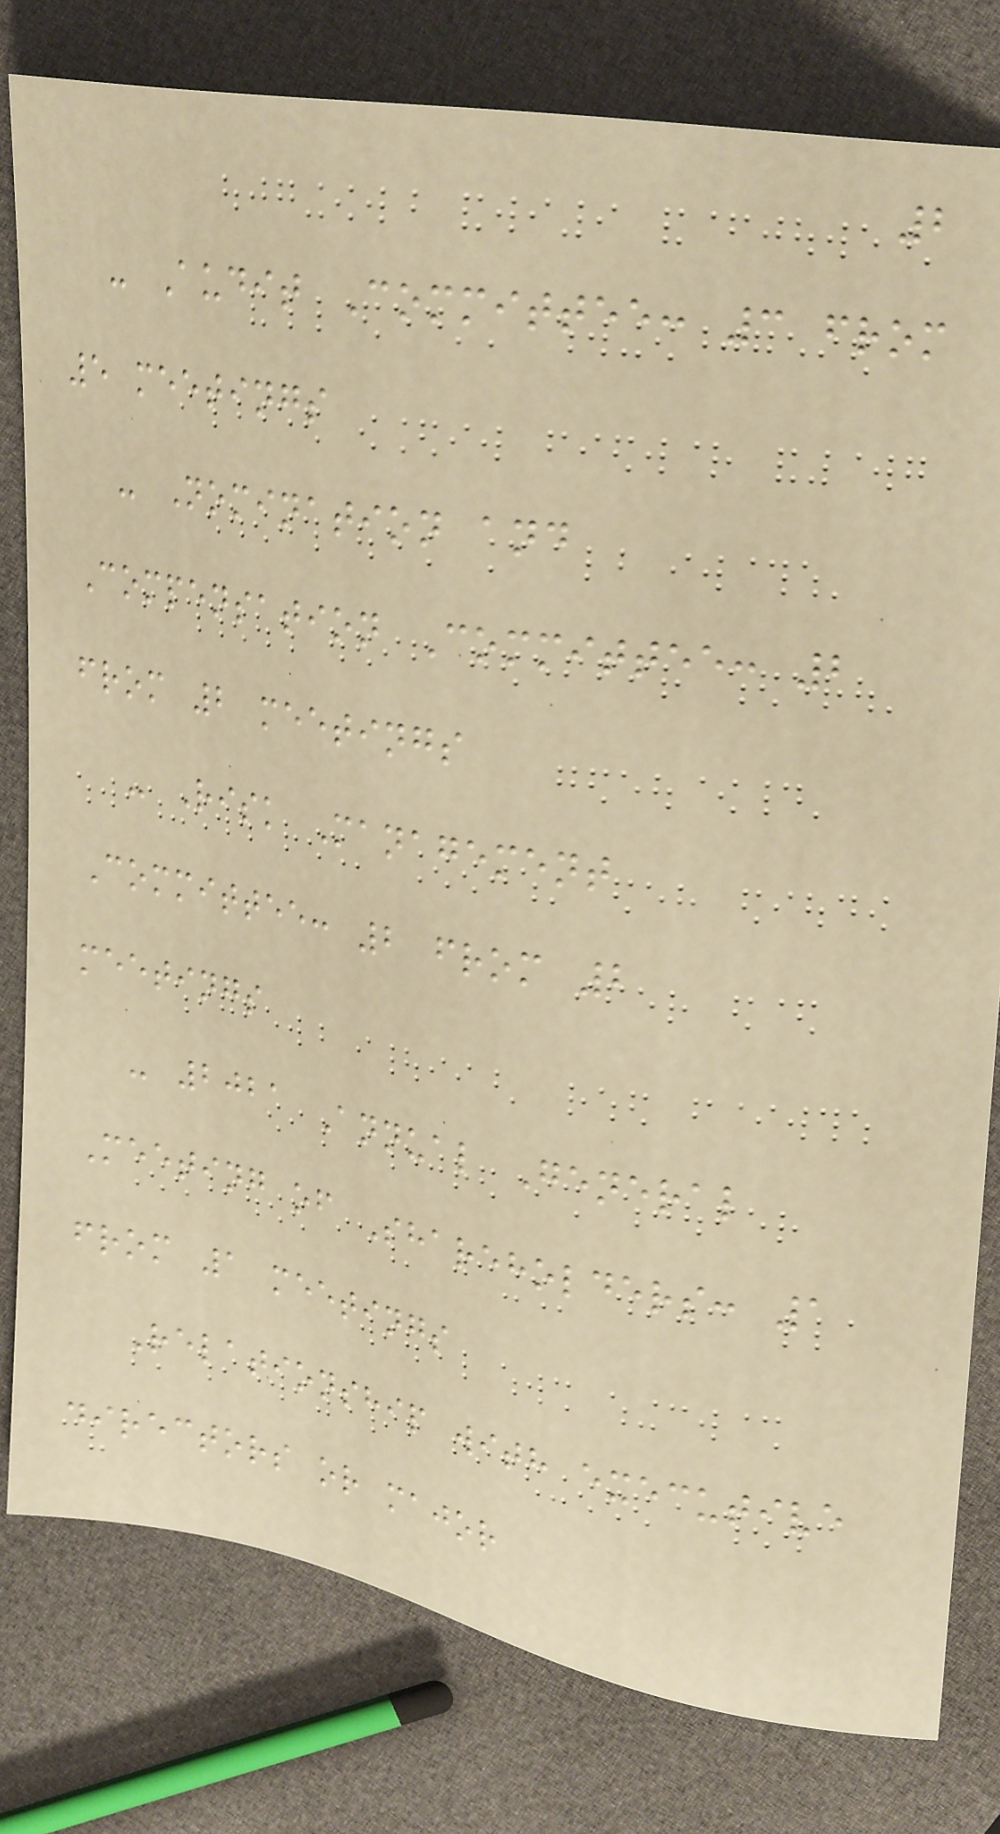2
- Audit Committee: 3 from
5 meetings
- Nomination and
Compensation Committee: 2
from 2 meetings
- Risk Management
Committee: 2 from 2
meetings
- 2021 Annual General
Meeting of Shareholders: 1
from 1 meetings
Relationship with executive
directors or major
